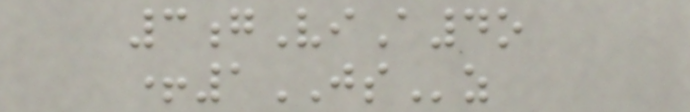3gViA4o
+1JSz
